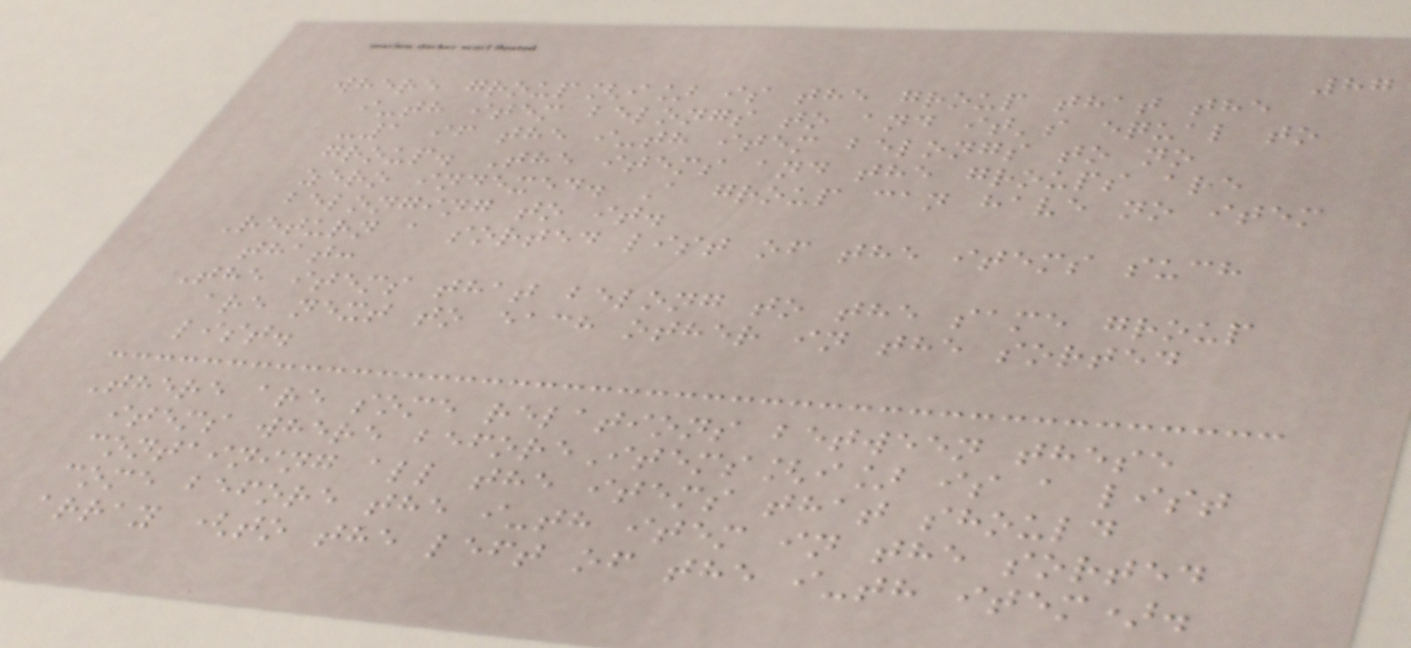87
where group[i] is the group that the
i-th item belongs to and it's equal to
-1 if the i-th item belongs to no
group. The items and the groups are
zero indexed. A group can have no item
belonging to it.
Return a sorted list of the items such
that:
The items that belong to the same group
are next to each other in the sorted
list.
There are some relations between these
items where beforeItems[i] is a list
containing all the items that should
come before the i-th item in the sorted
array (to the left of the i-th item).
